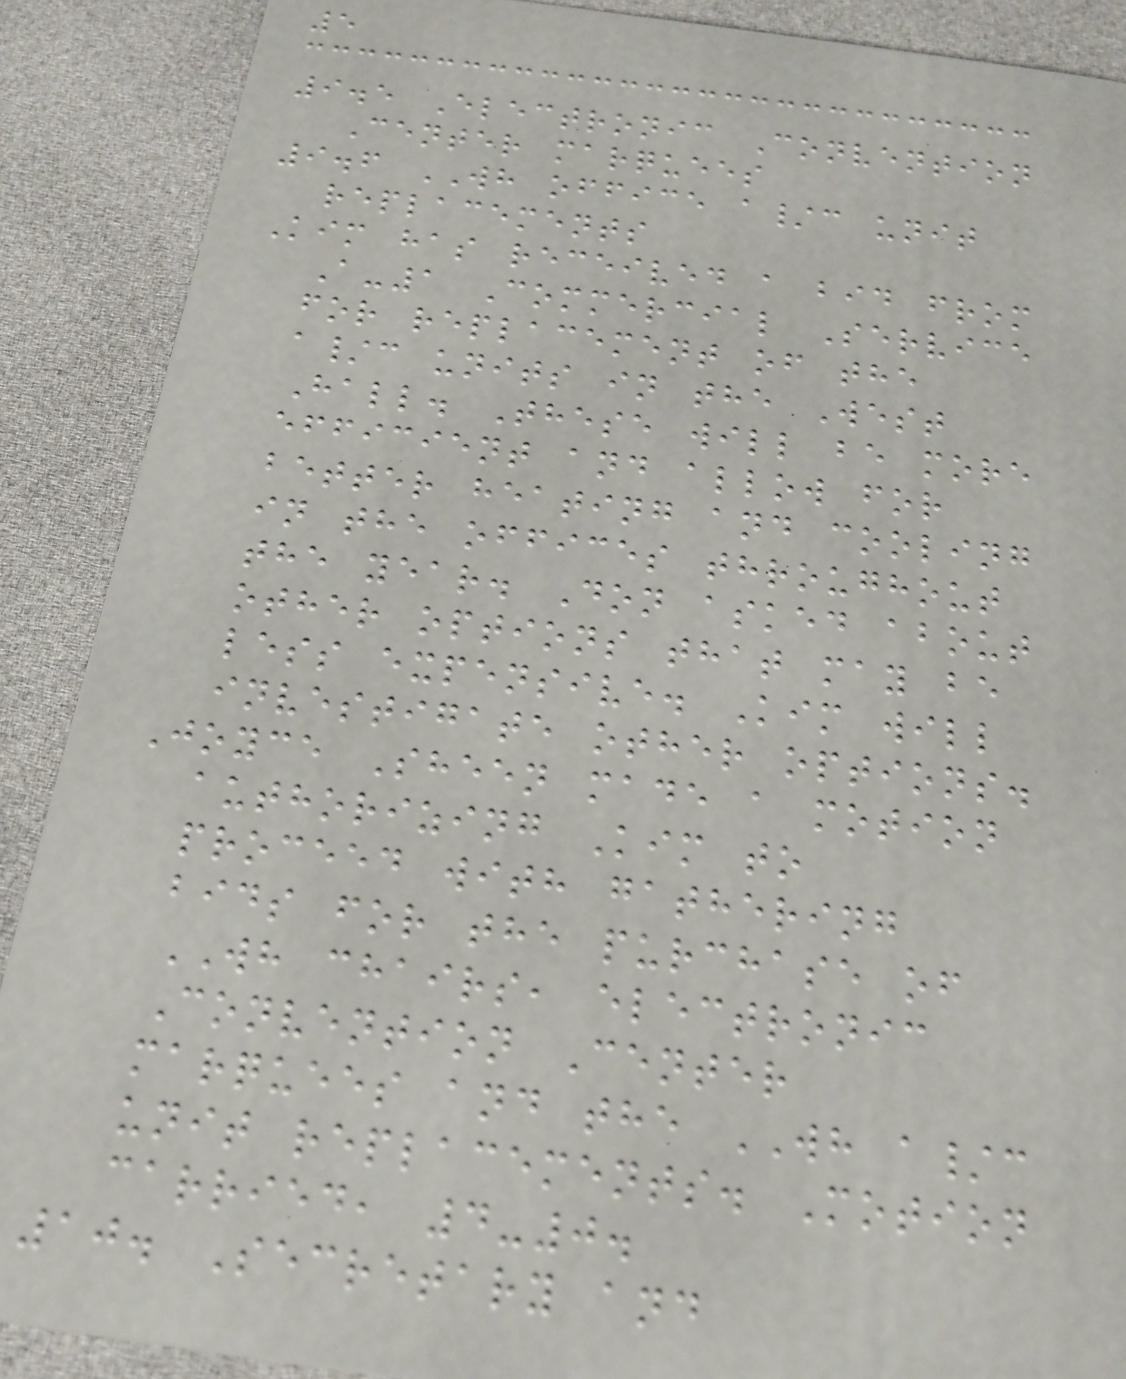5
9.5 Electronic Convention
Center marquees
9.6 WH office a/c unit
replacements
Kim has received a bid from
A-1 Commercial Service
for replacement of the
a/c units in the West
Hall. These will be more
efficient and allow for
better heating and cooling
in the offices throughout
the year. Don asked about
other options that may be
less expensive. Kim will
investigate other options.
Joyce Sheen made a motion
authorizing Kim to
proceed with gathering
bids for the purchase of
WH chairs, electronic
Convention Center
marquees and the WH a/c
unit replacements. Motion
carried, 4-0.
10. Secretary and
